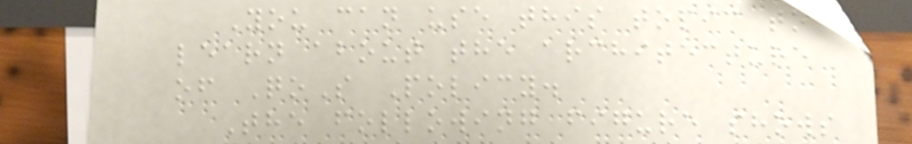You can use this topic to
learn about the architecture
of QoS Policy.
The following figure shows
